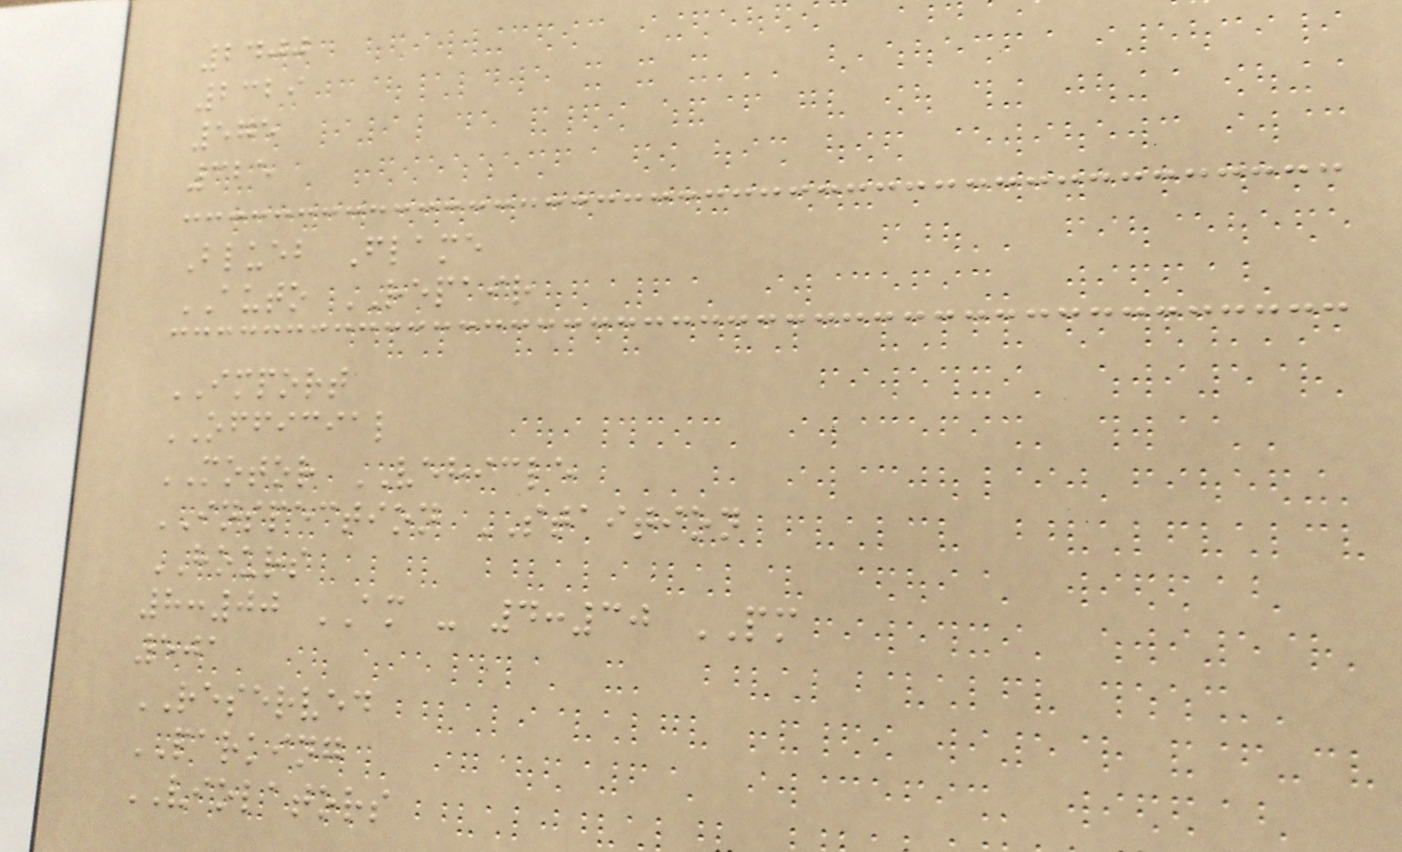2400
2329
575
325
Blueb Flame
AUTO REPAIR
IMPORT
OFFICIAL
MOTOR VEHICLE
INSPECTION STAITION
HOURS
8:00 AM - 4:30 PM
501
RESERVED
PARKING
VIOLATORS
